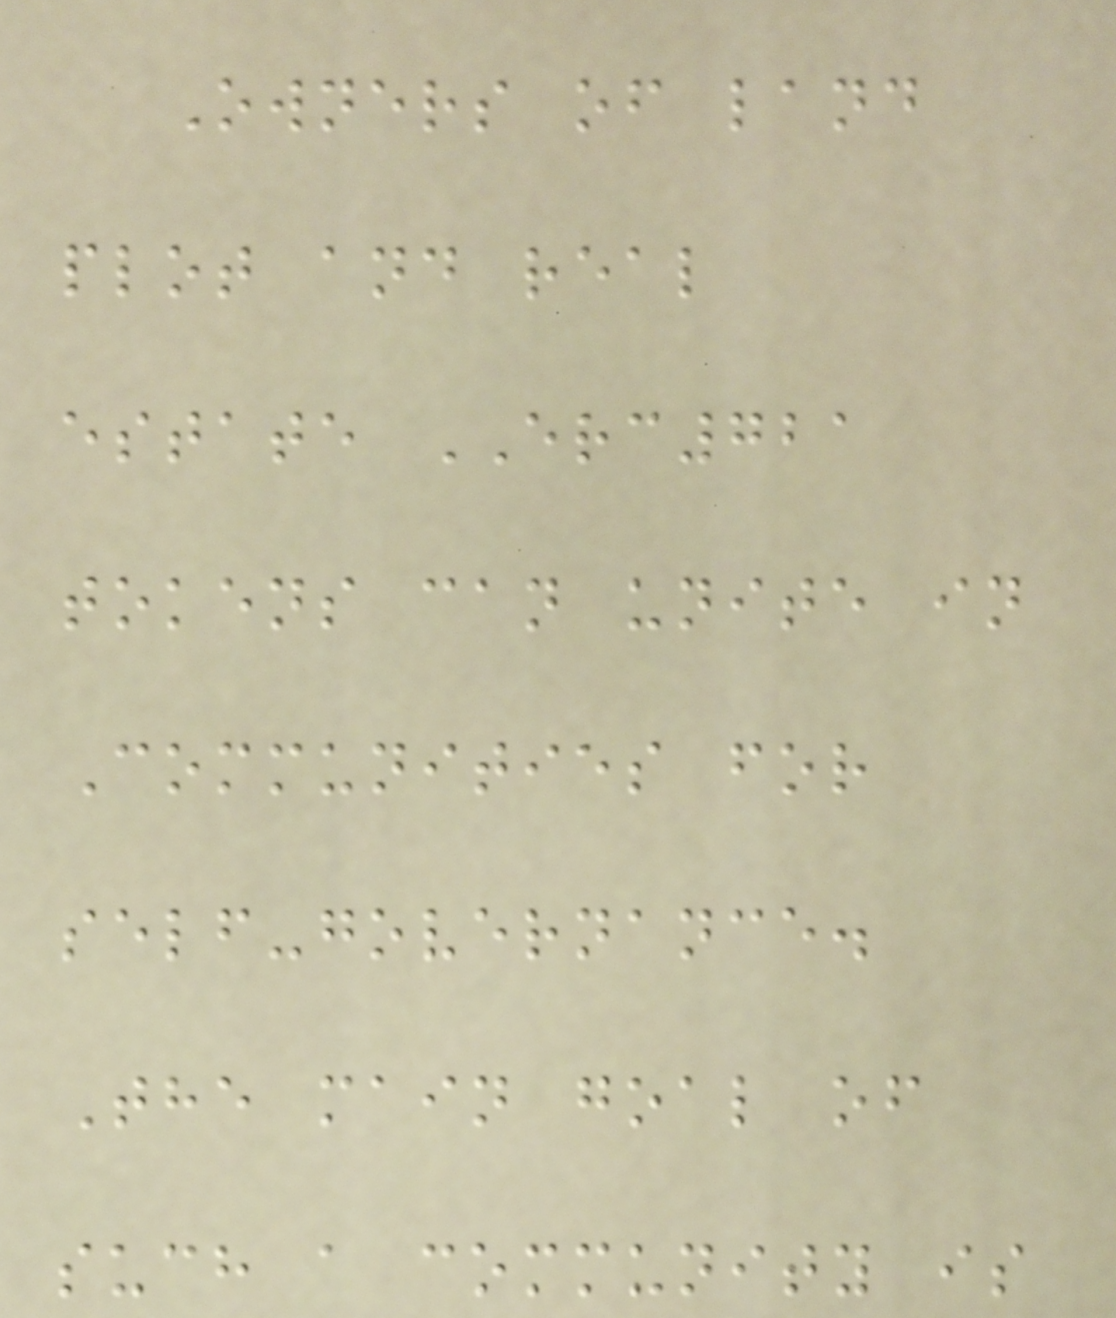Owners of land
plot and real
estate ERC721
tokens can unite in
Communities for
self-governance.
The main goal of
such a community is
